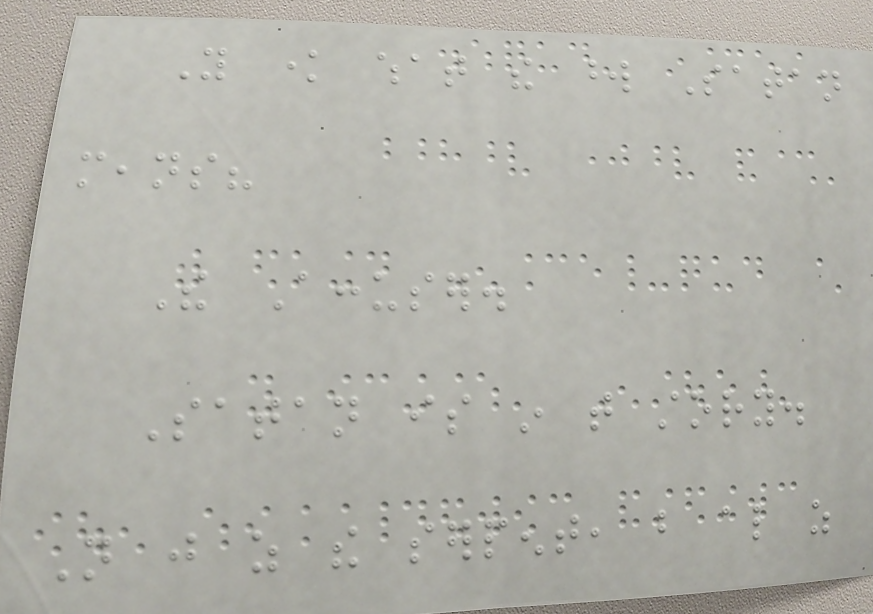You know what the word Satan
means?
The Accuser.
Satan is in that story.
Not just as the serpent, but also as
